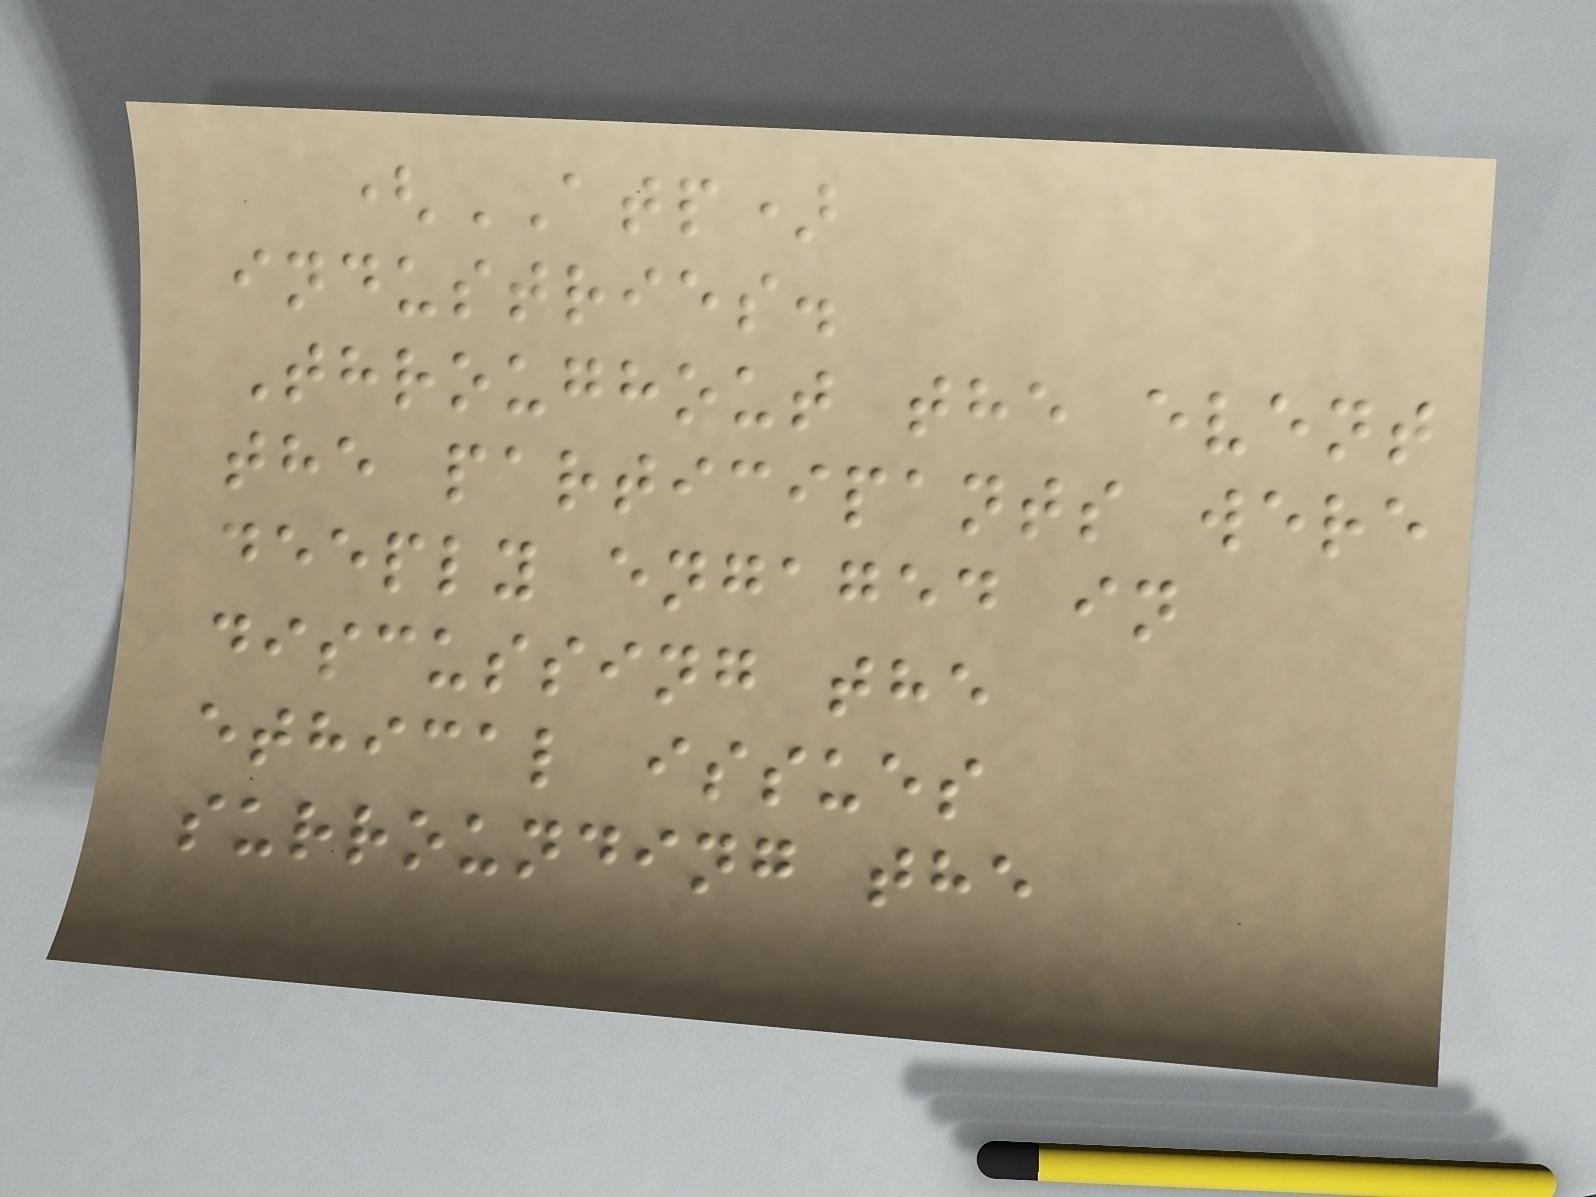(ATP)
industries.
Throughout the event
the participants were
deeply engaged in
discussing the
ethical issues
surrounding the
